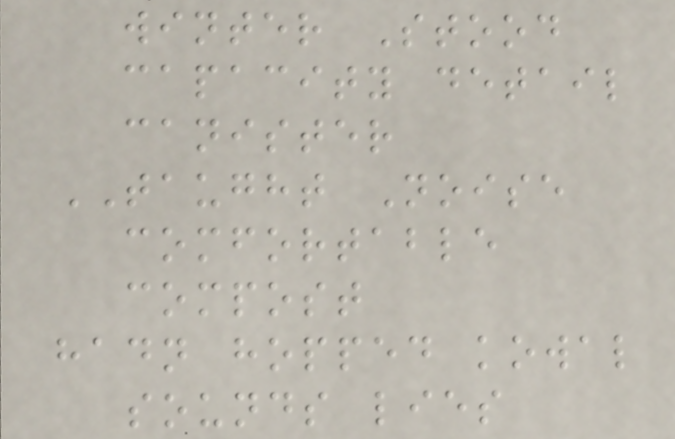winter Stood
capacity detail
canister
TAUGHT Noise
comfortable
compost
hadn hopped kowal
sounds lies
